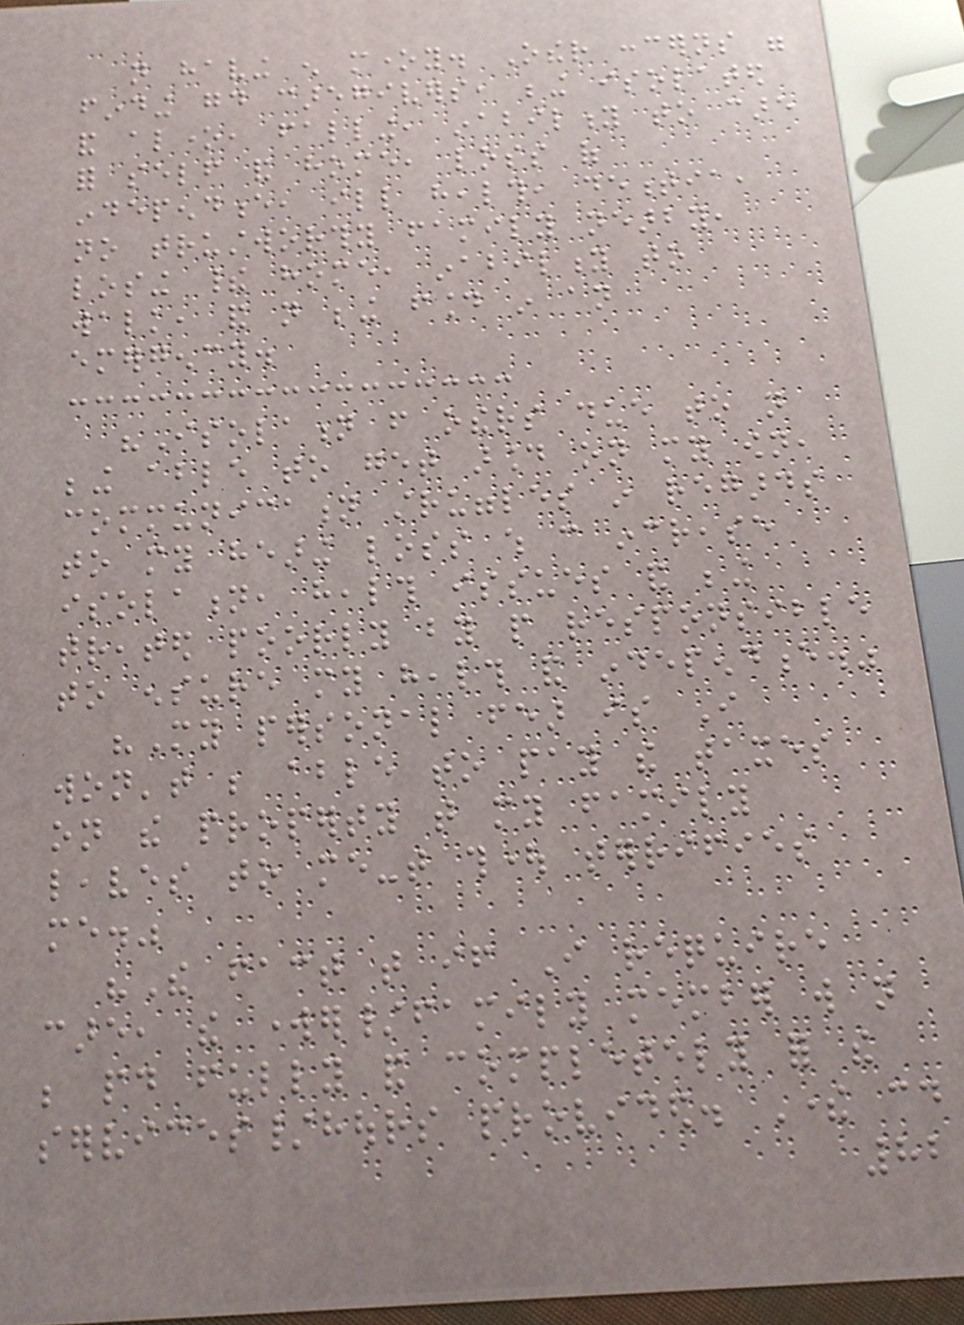not having enough money. Other concerns were
finding good caregivers, being isolated
and alone, falling, inability to care
for self and home, loss of
independence, ill health, dementia,
no trustworthy family nearby,
losing their home, inability to
walk, and not being found in an
emergency.
"Isolation from others due to not
being able to get around on my own,
communication struggles in regards
to my hearing loss which can increase
isolation, health issues and being
treated poorly by people responsible
to ensure my health and independence."
"My personal fear is I
won't be able to pay the taxes
on the property that my family
leaves to me-that thought terrifies
me."
"The fact that if I require
care, the worker/family member will not
be paid fully and completely for the
services/hours provided. There could
82
